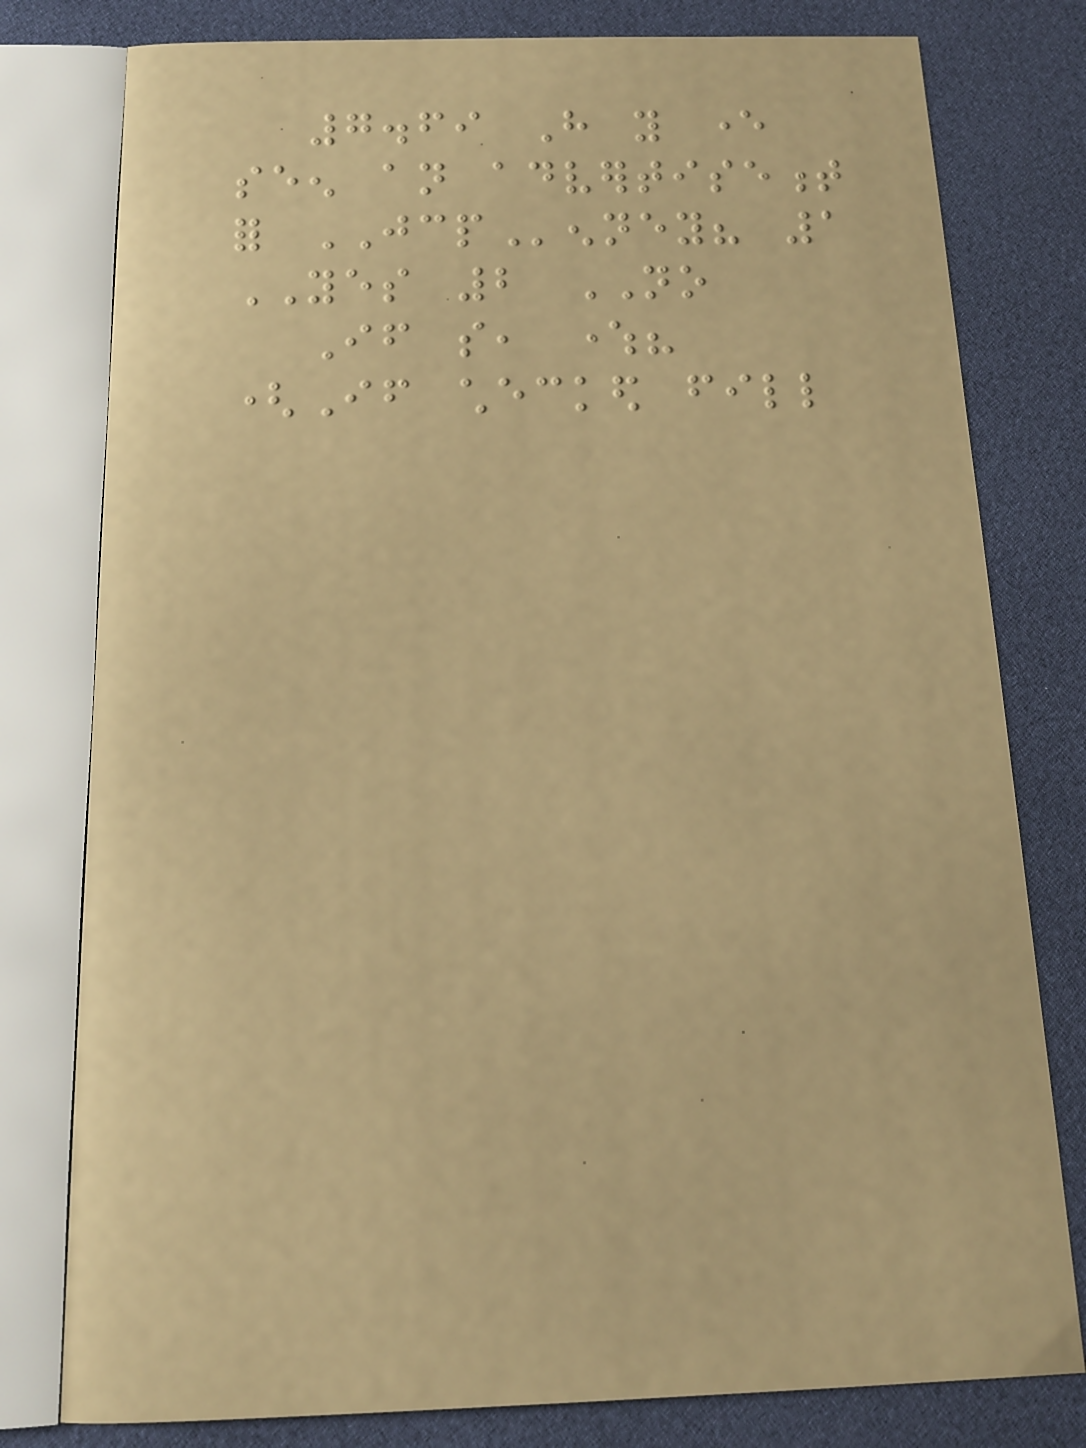7.69 Have you ever
seen an advertisement
for JCPenney? 1
YES 2 NO
If so, where?
(If checked fill
